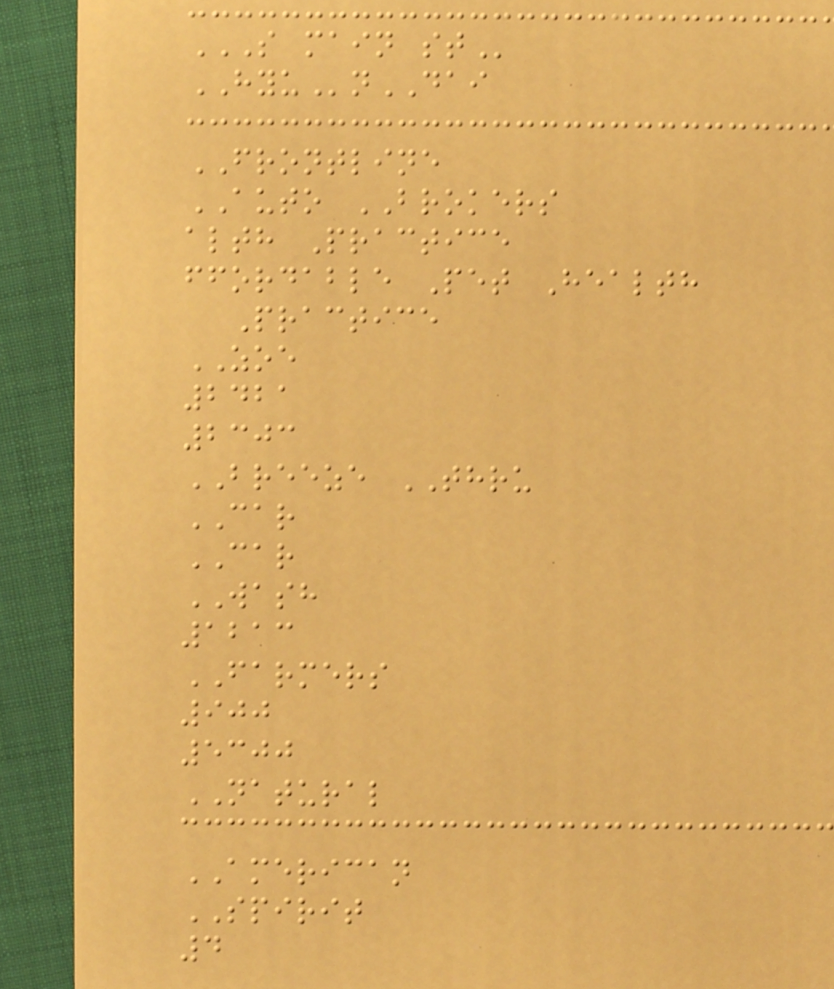S MAIN ST
HYUnDAI
FRONTLINE
AUTO BROKERS
alth Practice
ffordable Pet Health
Practice
ZOE
2421
2303
BREEZE THRU
CAR
CAR
WASH
1213
FARMERS
900
5300
NATURAL
AMERICAN
SPIRIT
4
